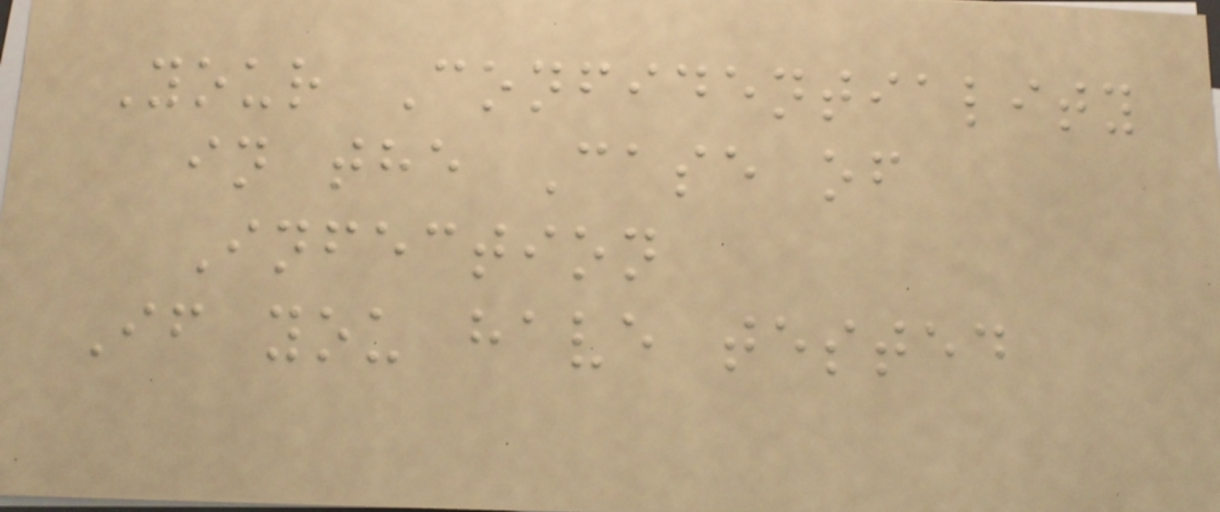Your Confidentiality
in the Case of
Infection
If you have tested
